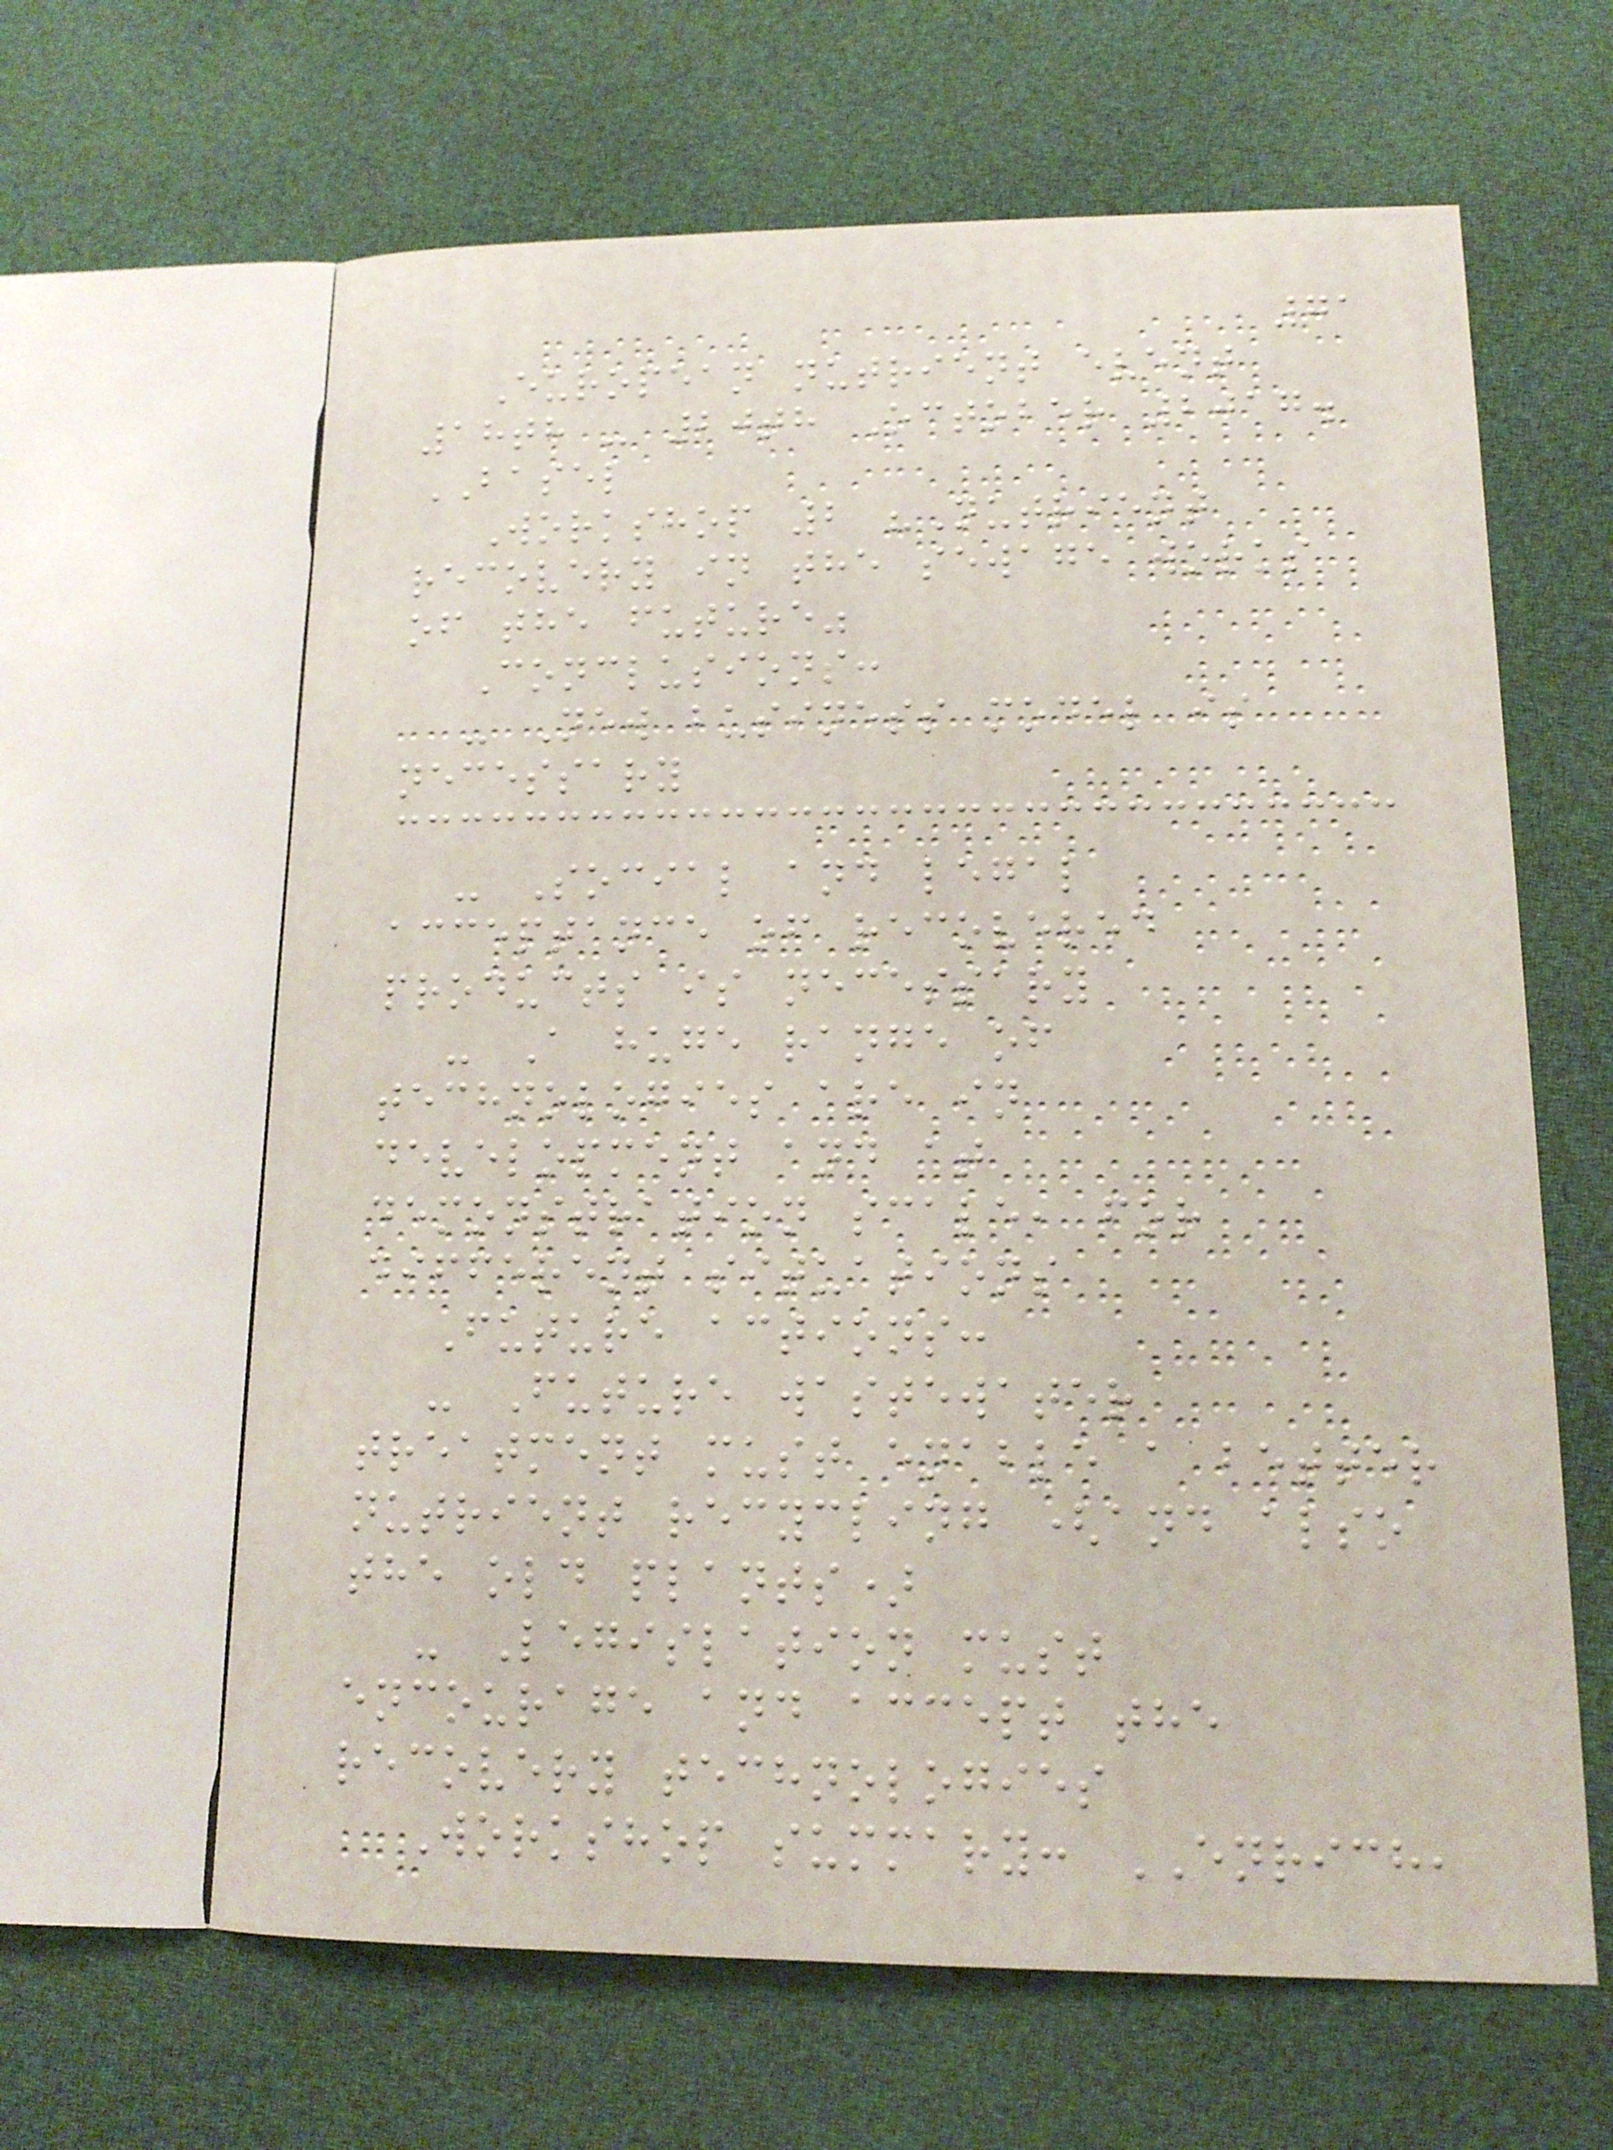71
European nutrient event
18th - 20th October 2017.
BASEL
Workshop 2 "Nutrient
recovery in the sewage works
of the future"
Conclusions:
- New business model is
necessary
- Social and legal
acceptance of recovered
products is necessary
- A huge range of
technologies are in
development and at
demonstration scale, for
different situations
Future actions:
- Future wastewater
treatment must enable a better
nutrient recycling (and also
the old plants)
- Legislation must
encourage and accept the
recovery technologies
Workshop summary: ENRICH,
